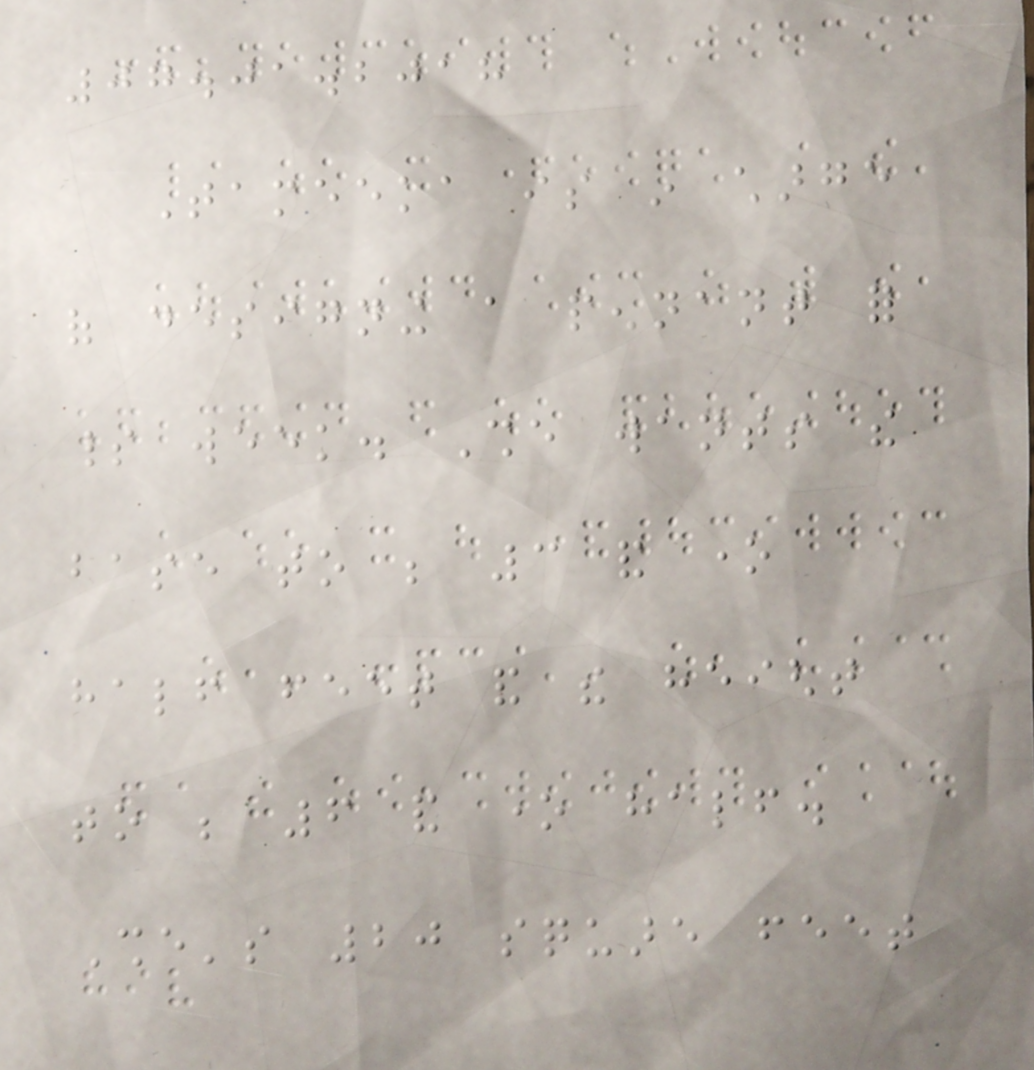07.01.2018
Tameeka is in charge
of designing a pennant for
spirit week. She wants the
base to be 3 and one
half feet and the height
to be 6 and one half.
She's 20 square feet
